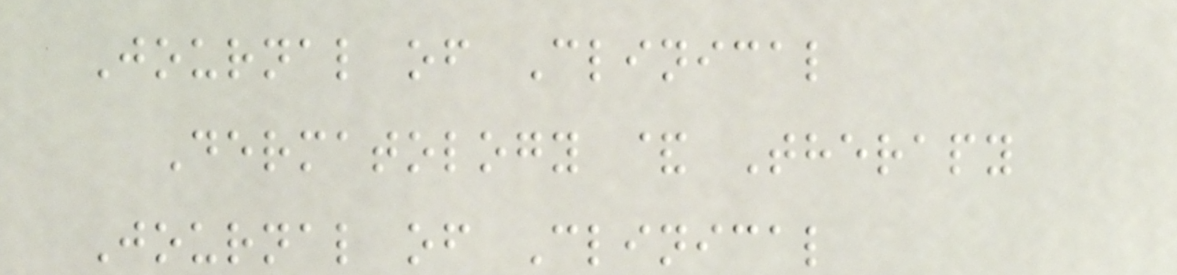Journal of Clinical
Dermatology & Therapy
Journal of Clinical
